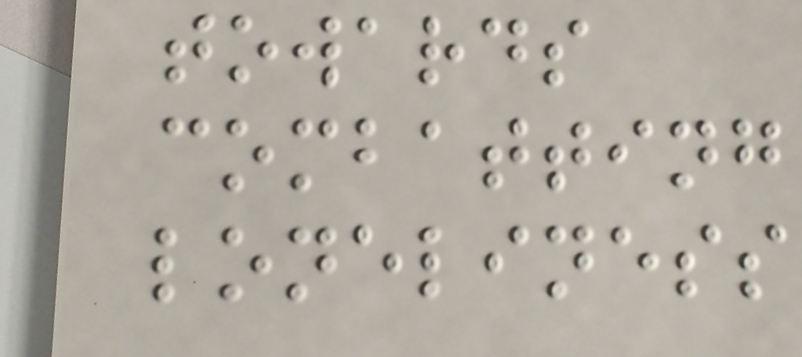towards
combatting
loneliness
